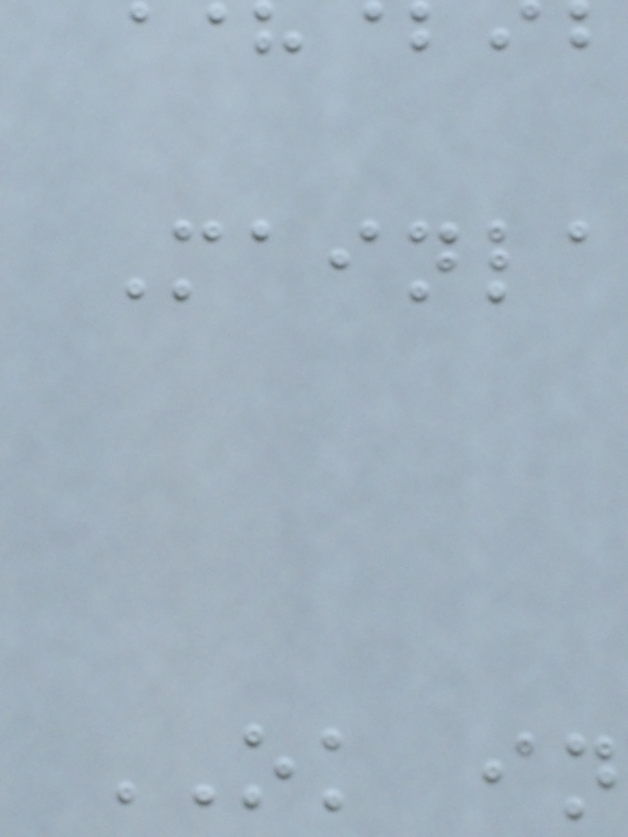Mainla
OK in
